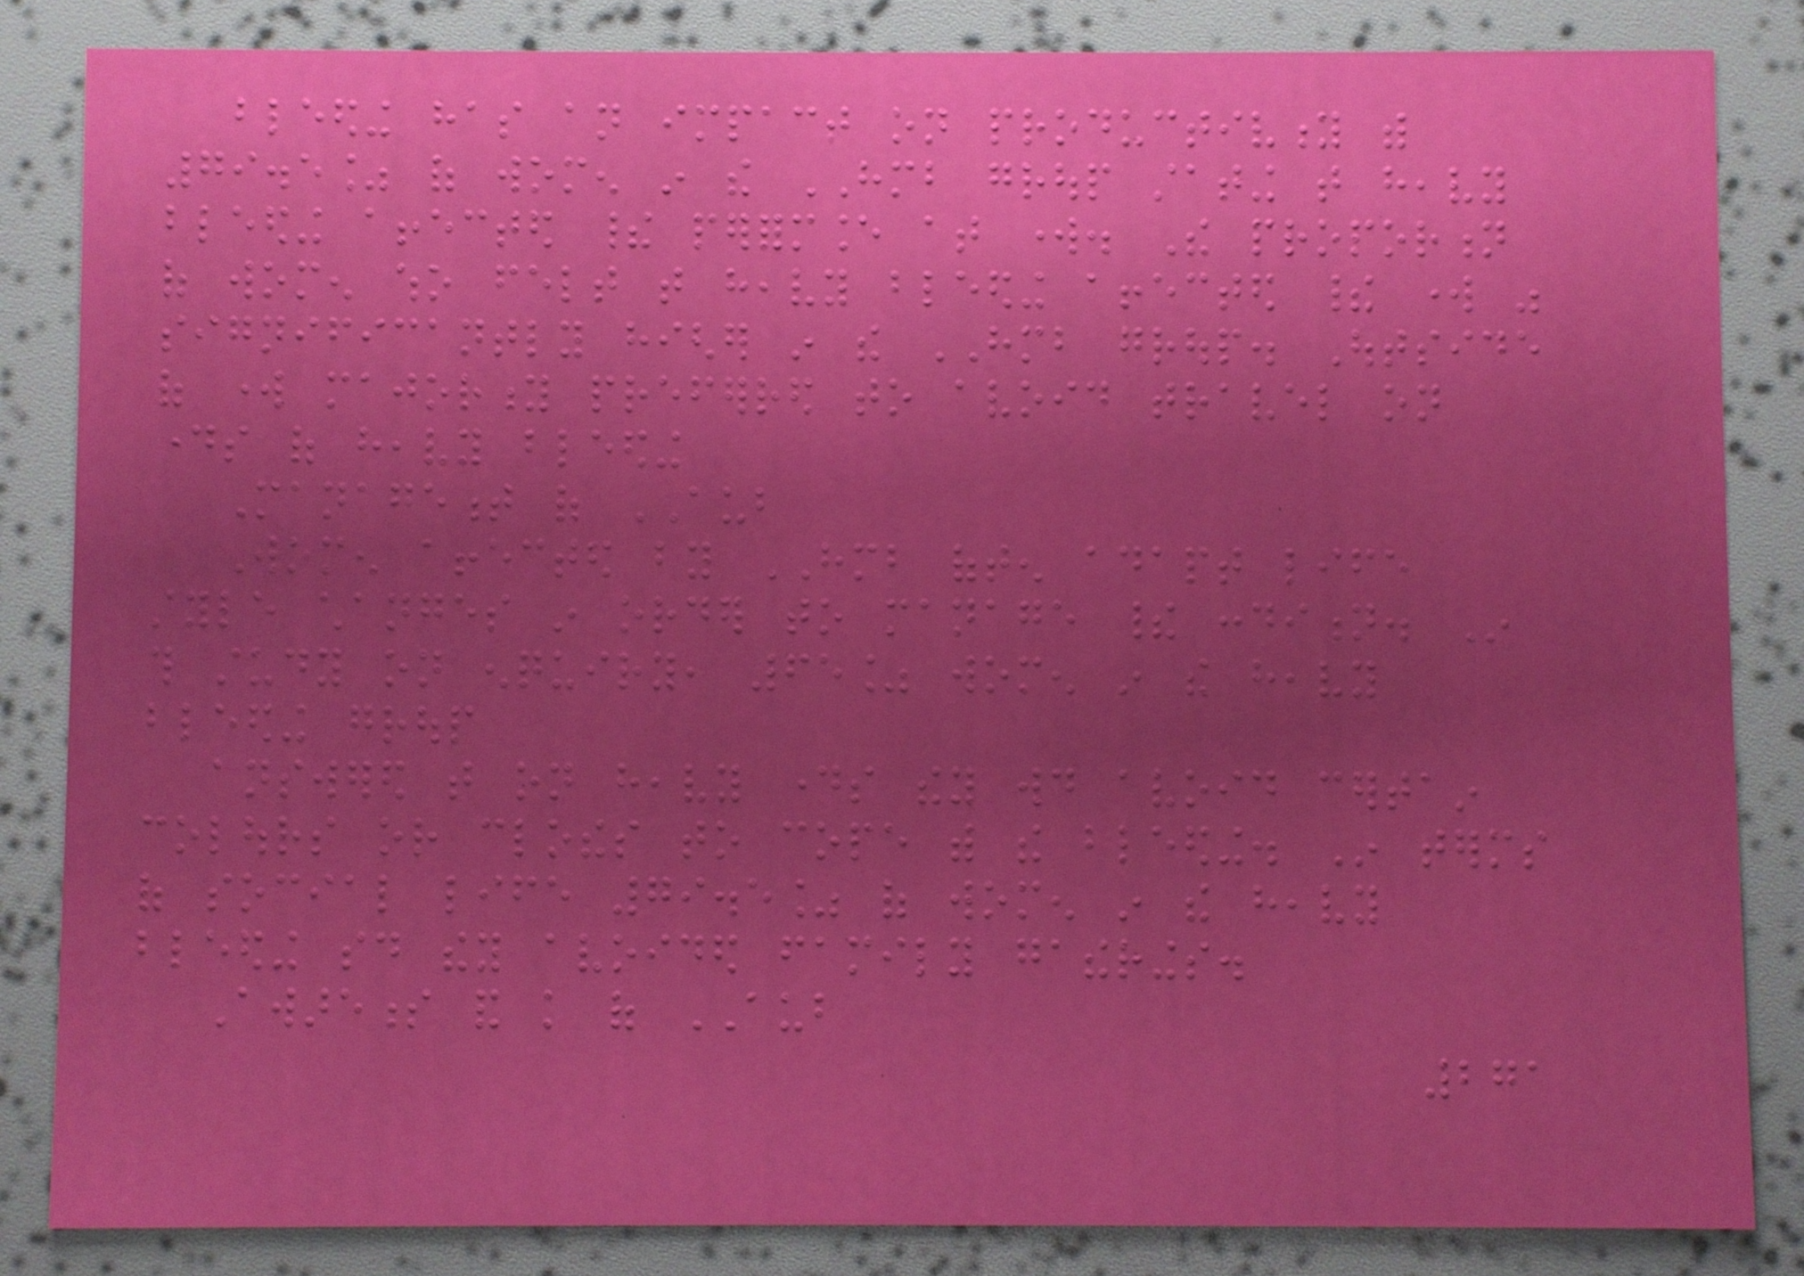bleeding has an impact on productivity with
79.5% of women in the HMB group stating that heavy
bleeding affected their performance at work. The proportion
of women who felt that heavy bleeding affected their work was
significantly higher in the HMB group. Outside
of work majority preferred to avoid travel on
days of heavy bleeding
Management of AUB
Women affected by HMB often adapt life
style changes in order to manage their condition. In
this study on enquiry, 65% women in the heavy
bleeding group
answered that on heavy days they would avoid certain
colours or clothes to cope with the bleeding. In terms
of social life 79.5% of women in the heavy
bleeding said they avoided family gatherings.
Awareness and knowledge of AUB
271
